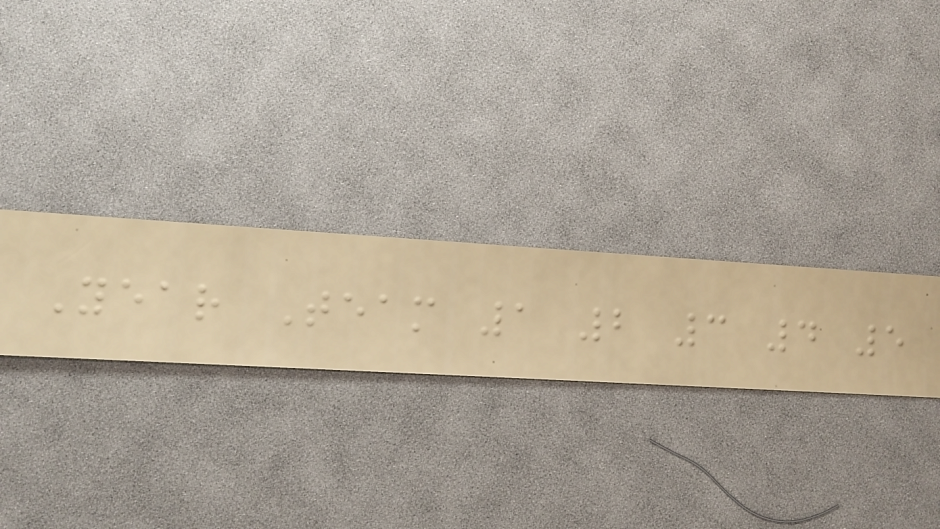Year Team 1 2 3 4 5
